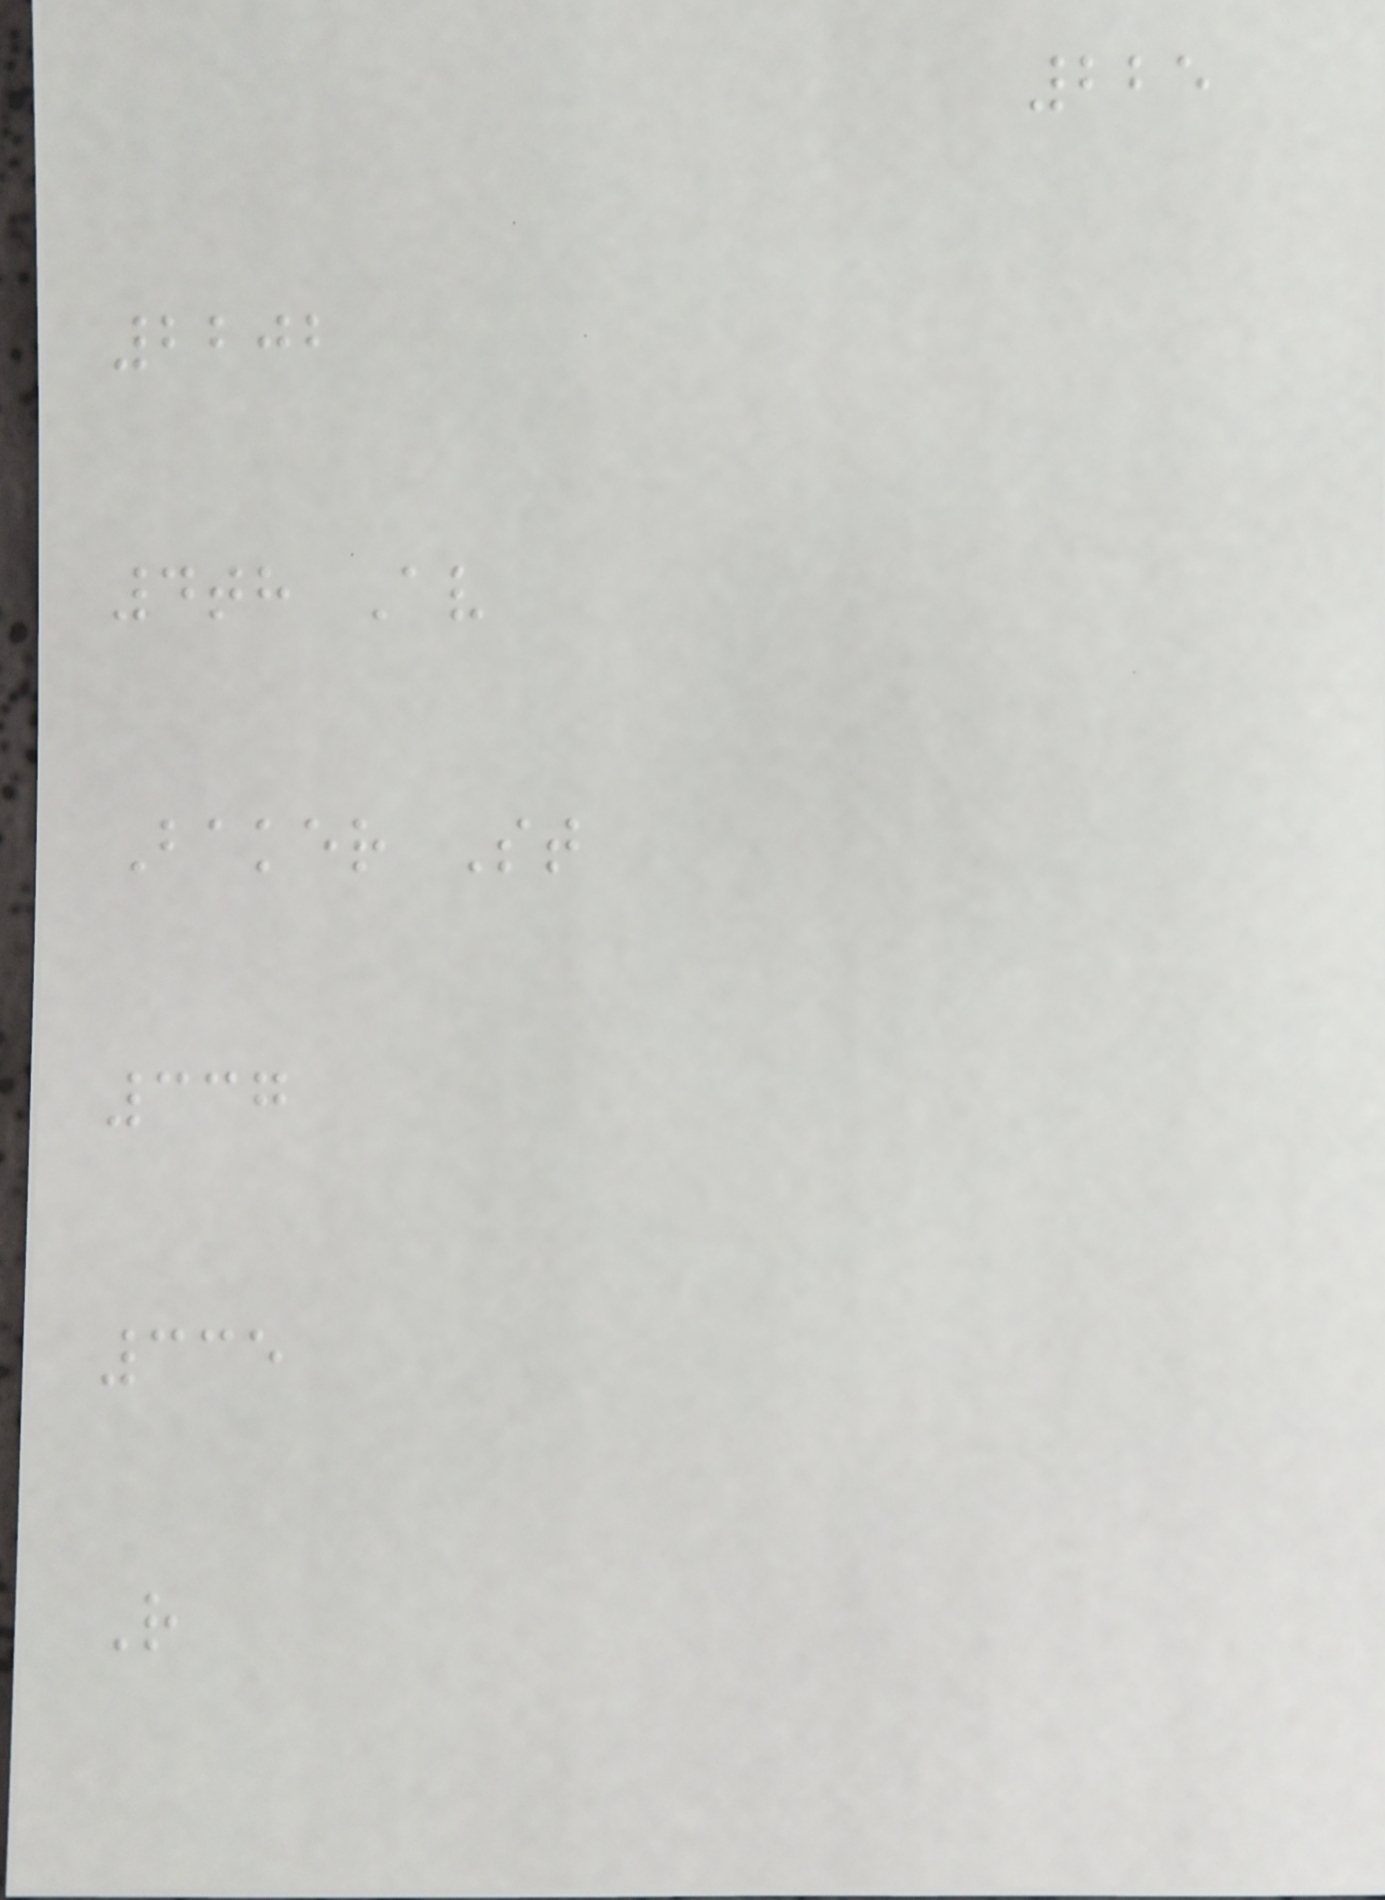225
2202
4th Av
Baker St
337
335
R
